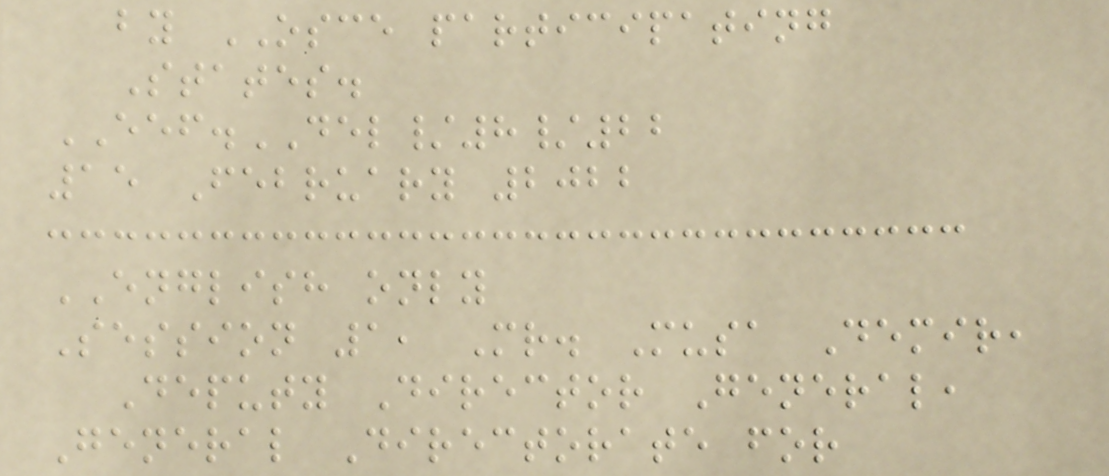by OSCE participating
States.
EEF.DEL/8/22
15 February 2022
ENGLISH only
Session 1, Mr. Musa Demir,
Deputy Director General,
General Directorate for
